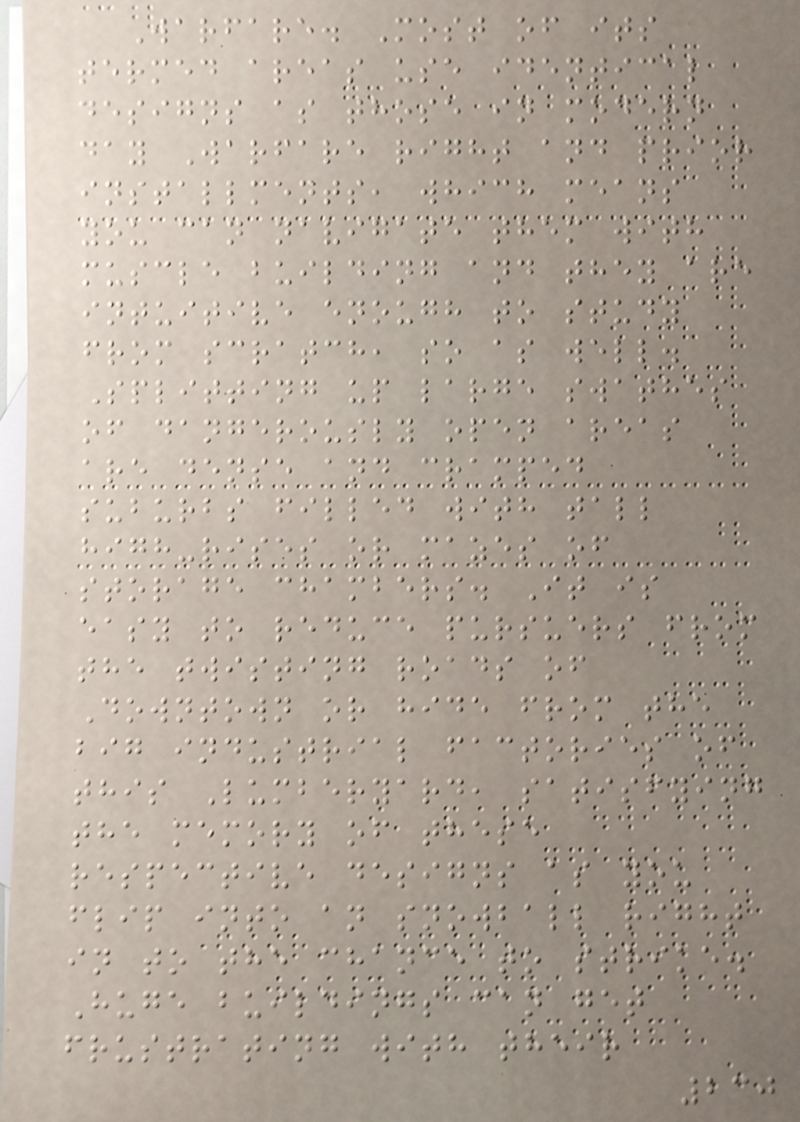Warfare. Most of its
termed areas use identical
designs as those in modern
day Warfare right and prior
installments, which means
you can navigate them with
muscle building and they are
intuitive enough to study
from scratch, so as well.
Splitting up large swathes
of dangerously open areas
are dense and cramped
suburbs filled with tall
high-rises or mazes of
storage chambers. It is
easy to reduce pursuers from
the twisting roads of
Downtown or hide from the
big industrial factories of
this Lumberyard, satisfying
the memory of these
respective designs as you
flip into an snowball right
in to the chance to strike.
Huge buildings can get
frustrating with their
230
